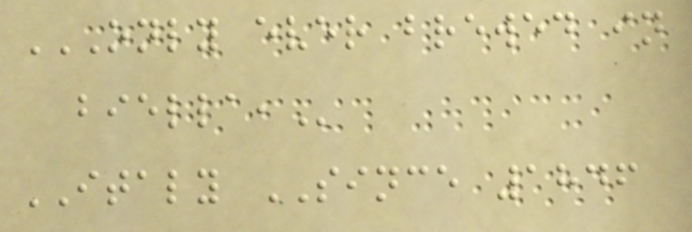ONLY EVER BREWED IN
BIELLA,
ITALY SINCE 1846
